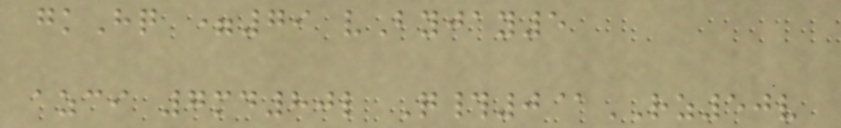gkHq =79 vByjay5
azci 7md80l Q#0@RZ50v
